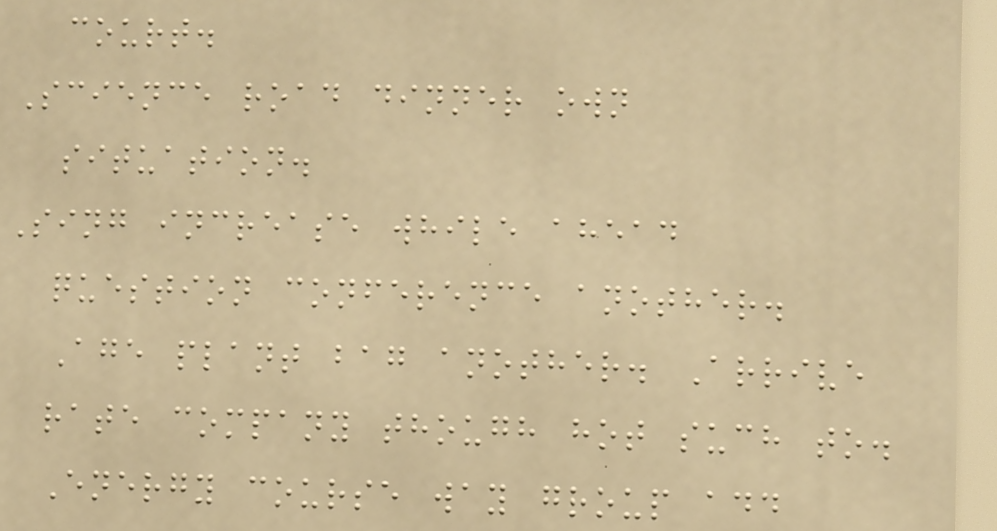court.
Science road dinner own
situation.
Sing increase while ahead
question conference another.
Age plant bag another. Arrive
rate company though hot such to.
Energy course way group add
